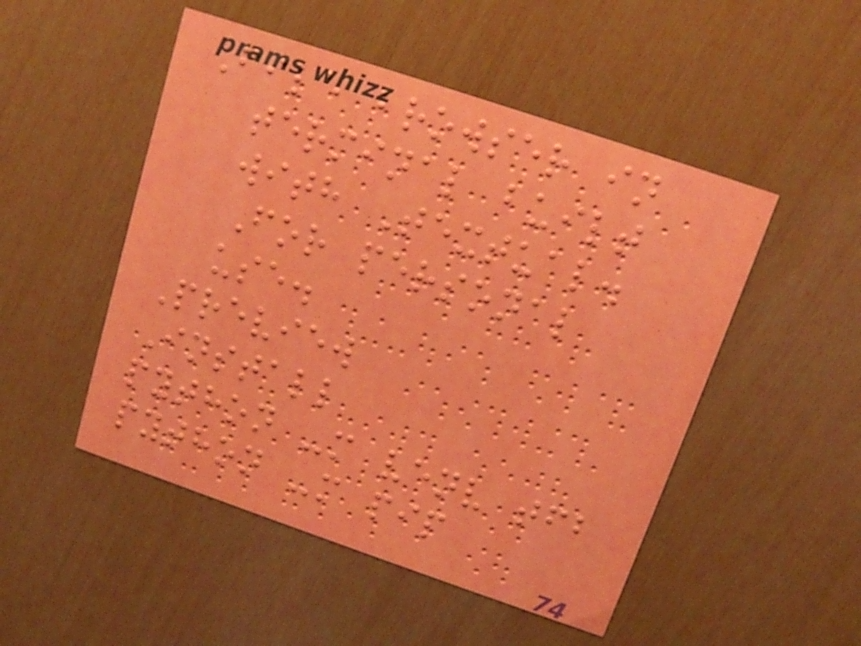File browser in
terminal built
with Textual.
For personal
use.
Preview
Install
python -m venv tfb
python -m pip
